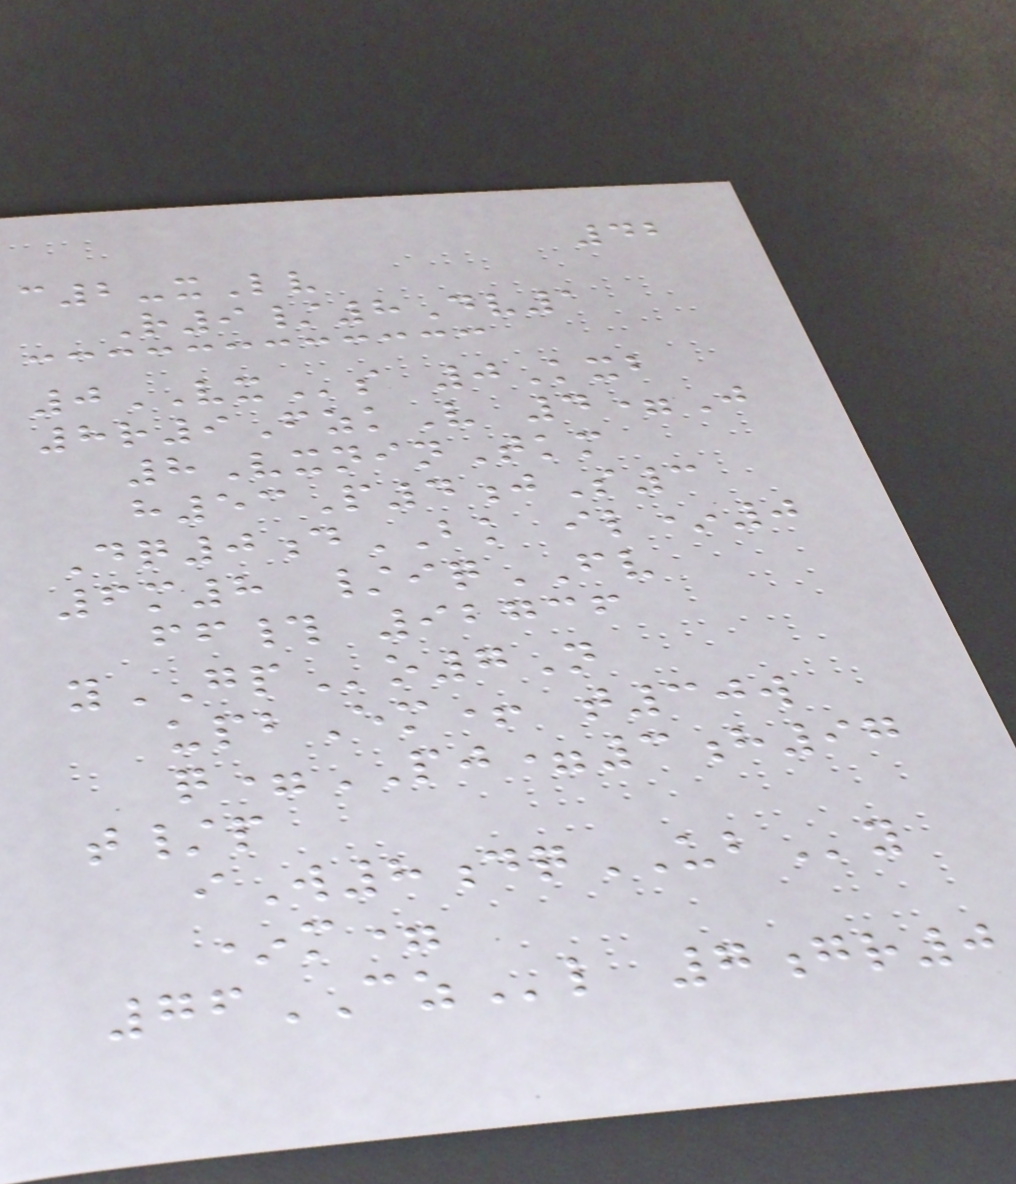42
c2-xLv
R9/8Dv1
0VXs 0Kxb
8r9FzkV 4=J
8VxninTkm
h53P4jS3
Dq0dBK il*0
6m8 /iqFV
ff# 92736
yGPo7N
upbEm+ t30w
q=PJ=3h97
t/p
iW8dqUBy
*m=
76CZl 7gr0
